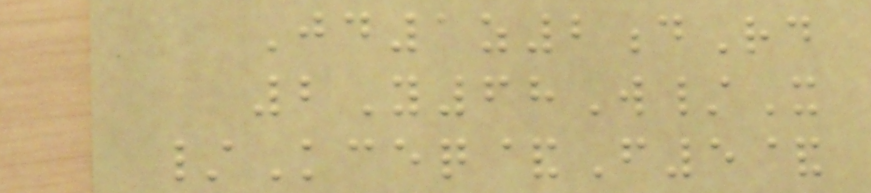Jd1z2dRd
2Y68W/X
/Kceq&F5&
